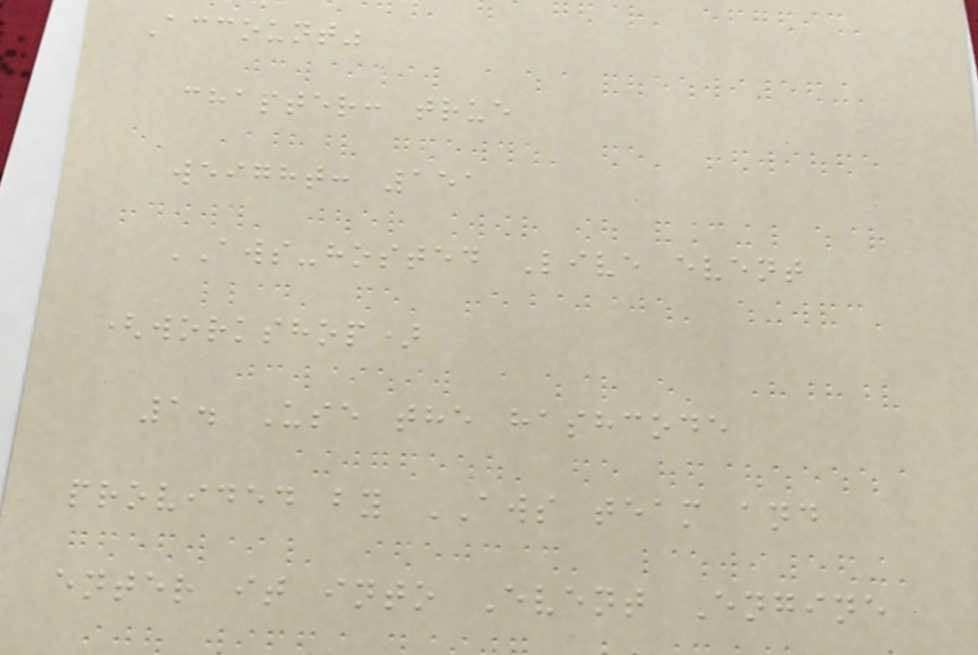Account"
chapter: true
weight: 151
AWS-hosted Live event
(workshop)
1. Use the hashcode
provided by AWS team and
enter it into Event Engine
